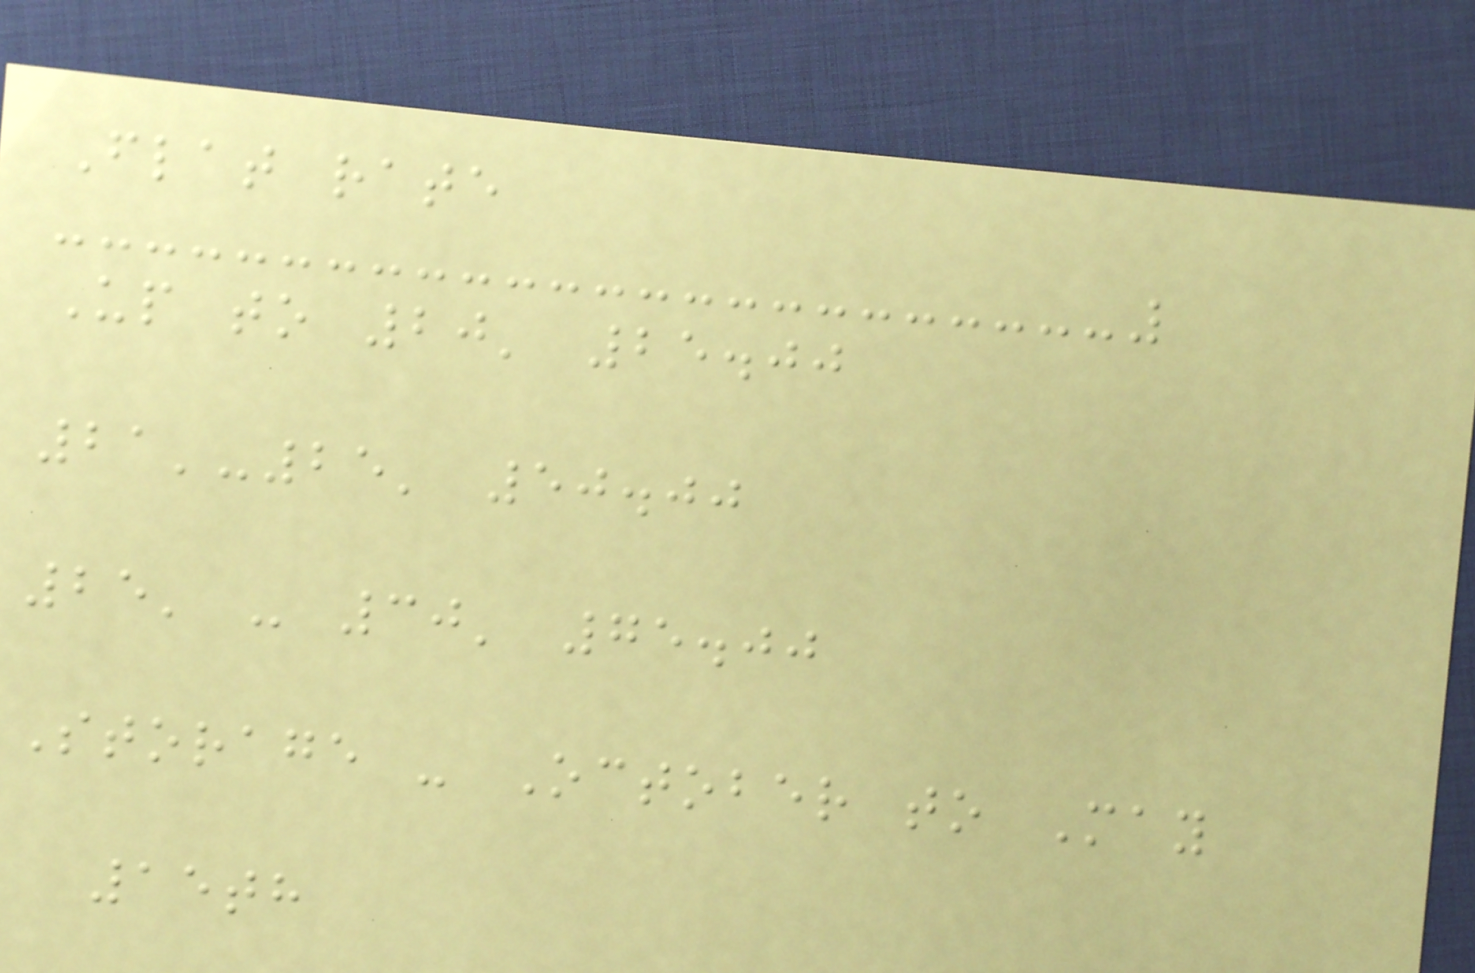Flat rate
Up to 20' 25.00
21'-25' 50.00
25' - 30' 75.00
Storage - October to May
15th
